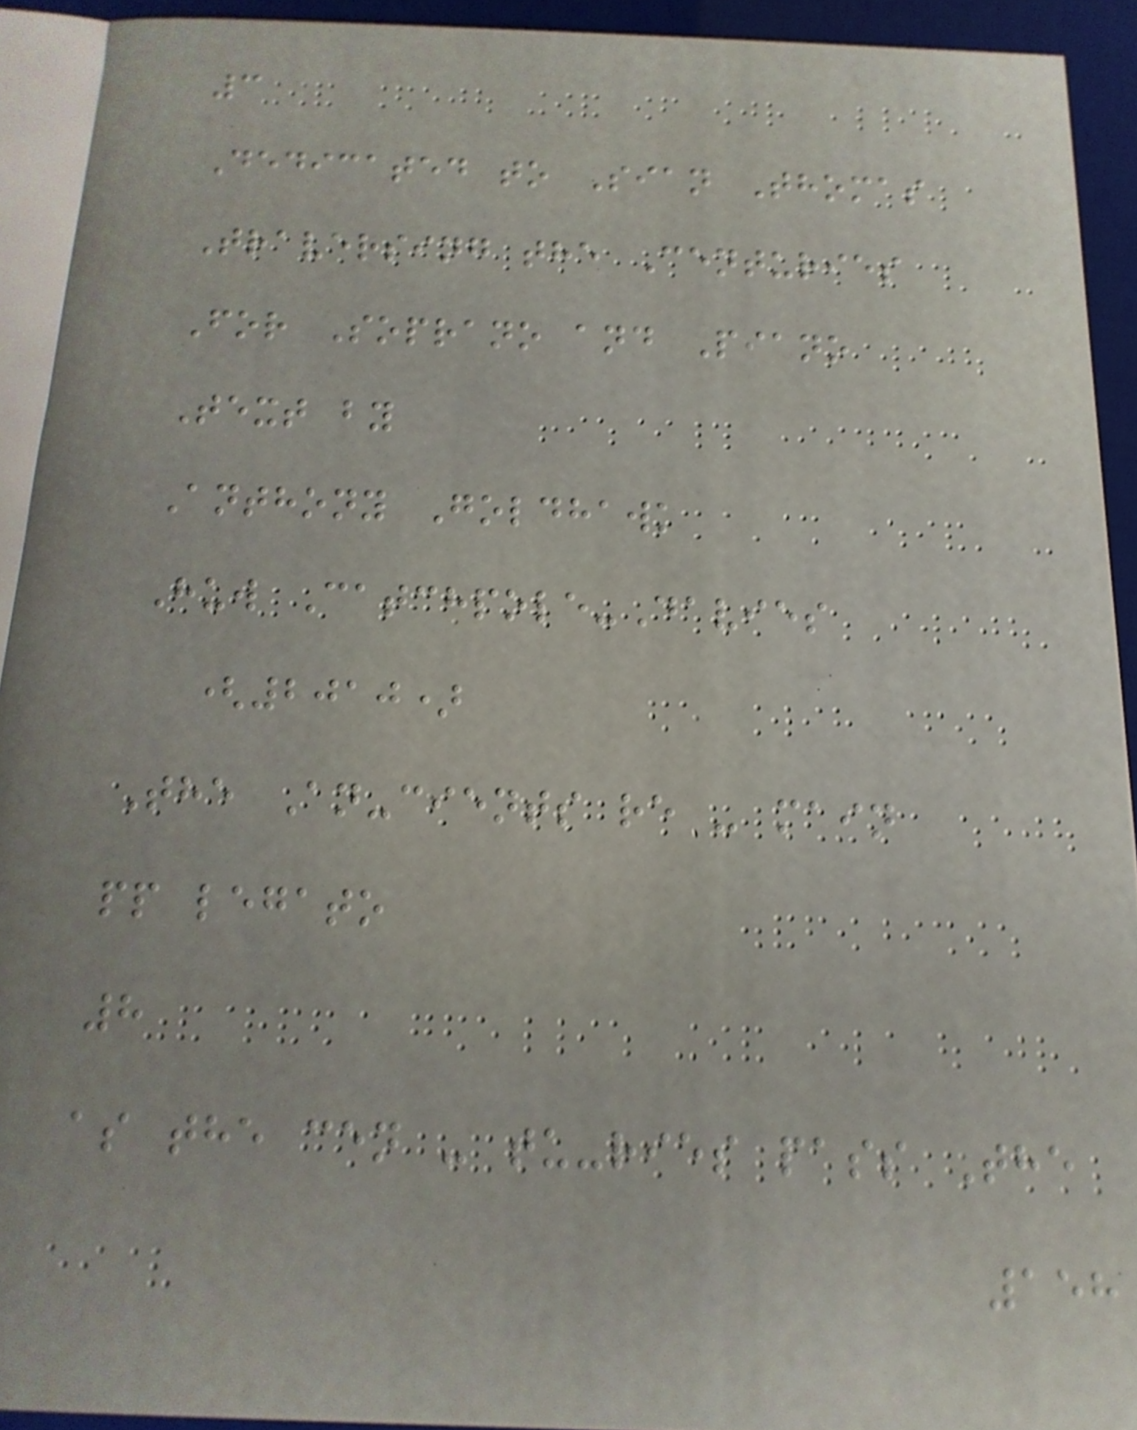3
Dedicated to Sian Thomas
Traversing the Centuries
For Soprano and Piano
Text by
Anthony Goldhawk
Huw Catchpole-Davies
(2010)
The An-cients re - main
pp legato
8
as the cen - tu-ries pass The
158
